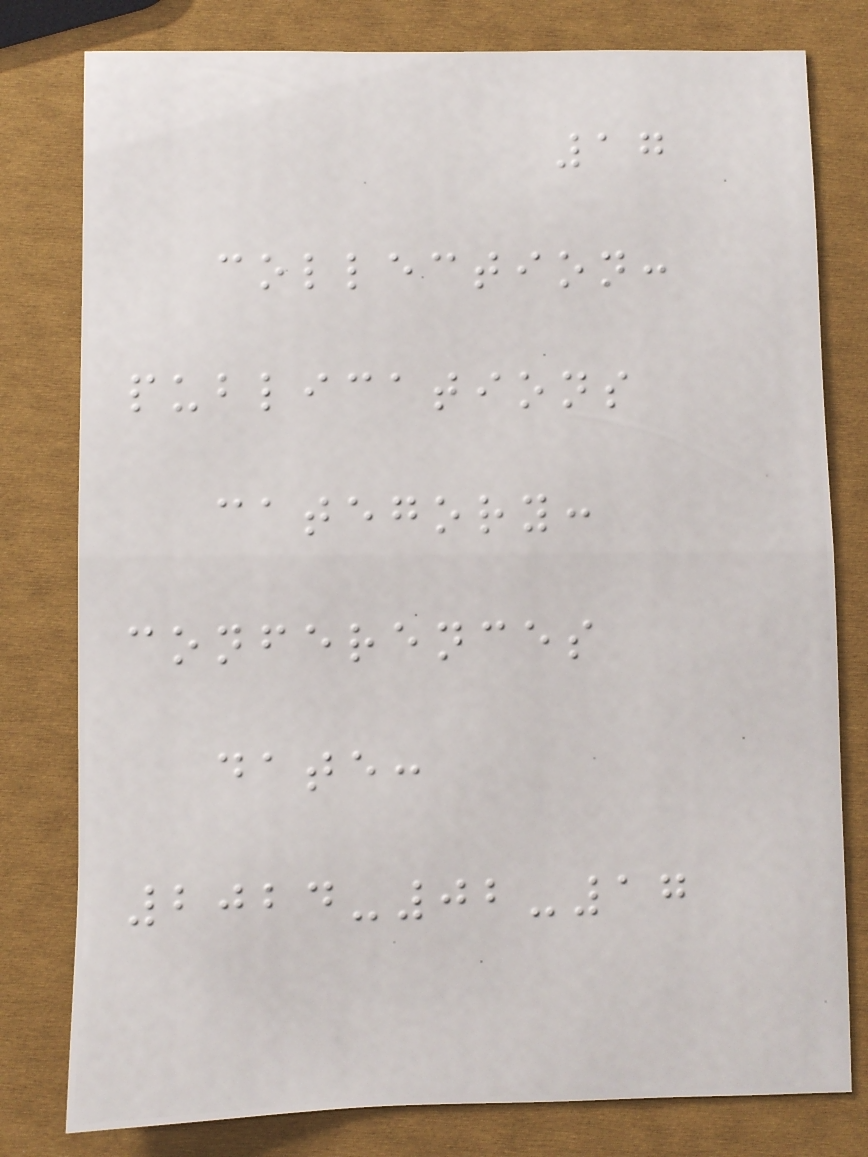17
collection:
publications
category:
conferences
date:
2024-02-17
